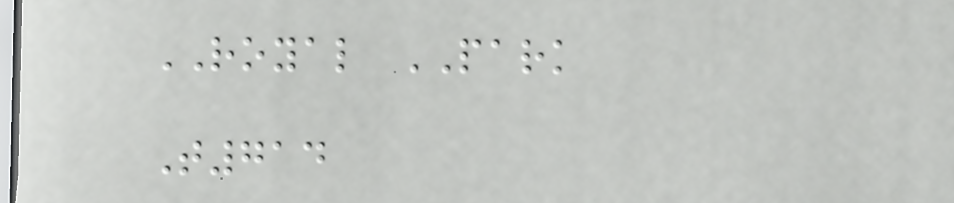ROYAL PARK
T714
